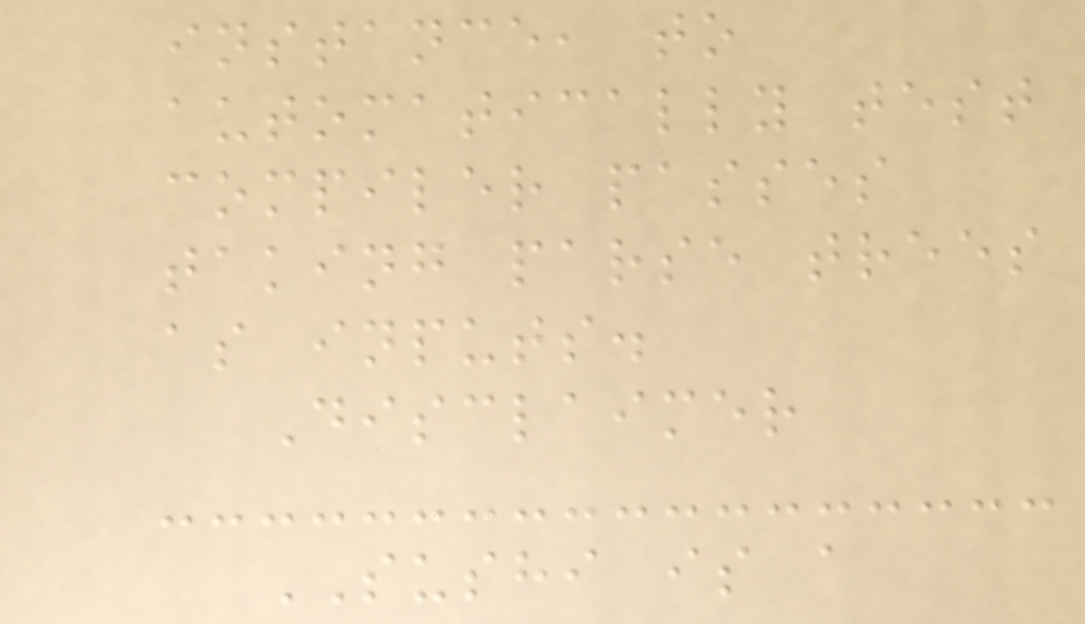instance, to
automatically test
compiler passes
taking parse trees
as inputs.
Disclaimer
SUSHI is a
